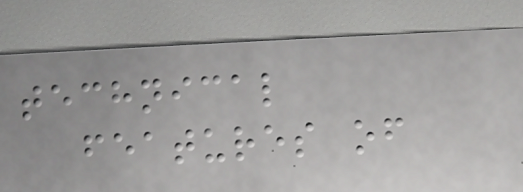technical
features of
